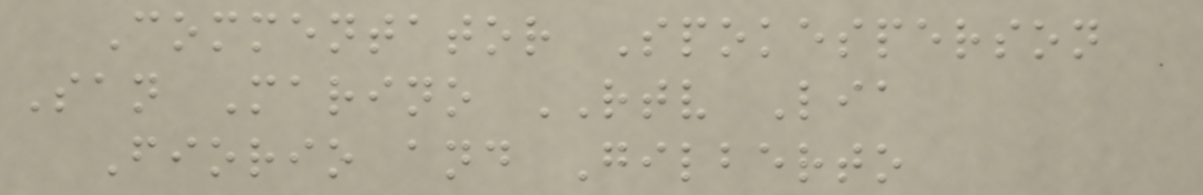Commentator Spokesperson
San Marino RTV Lia
Fiorio and Gilberto
